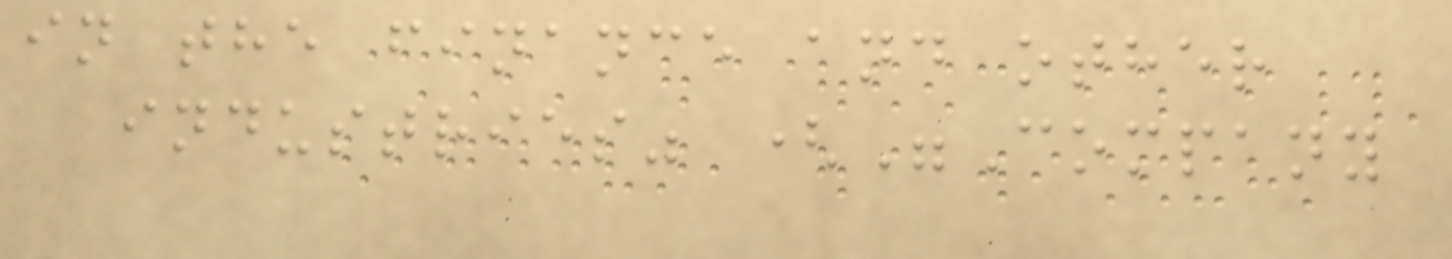in the finance and other
industries" ("Company
